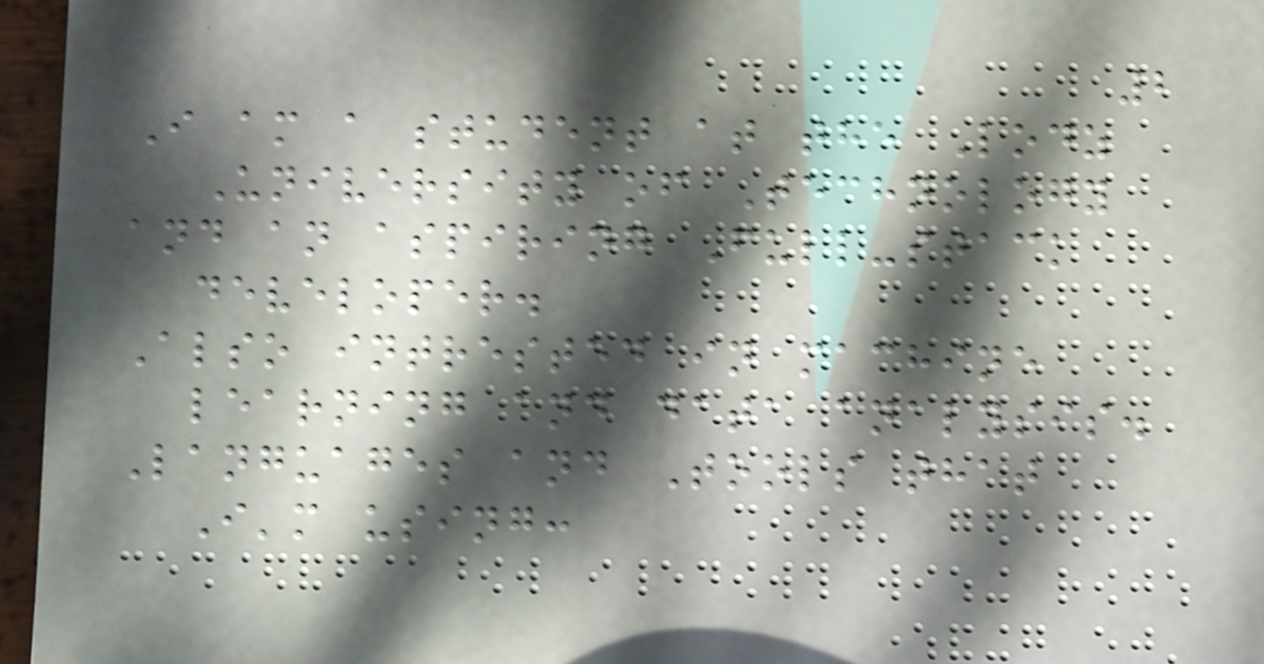2
I am a student at the Lodz
University of Technology
and an aspiring Full-stack
developer.
Also intrested in machine
learning and data analysis.
Languages and Tools that
I'm using:
